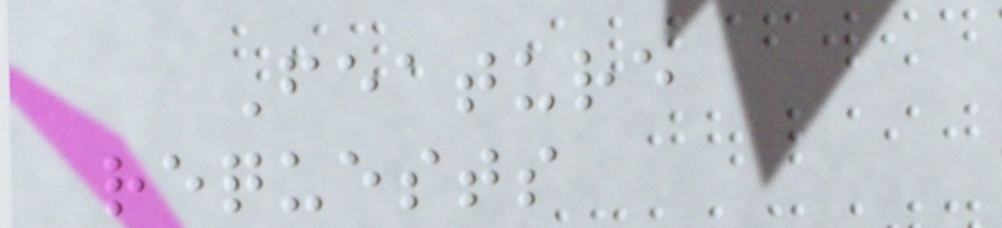Feature
requests
